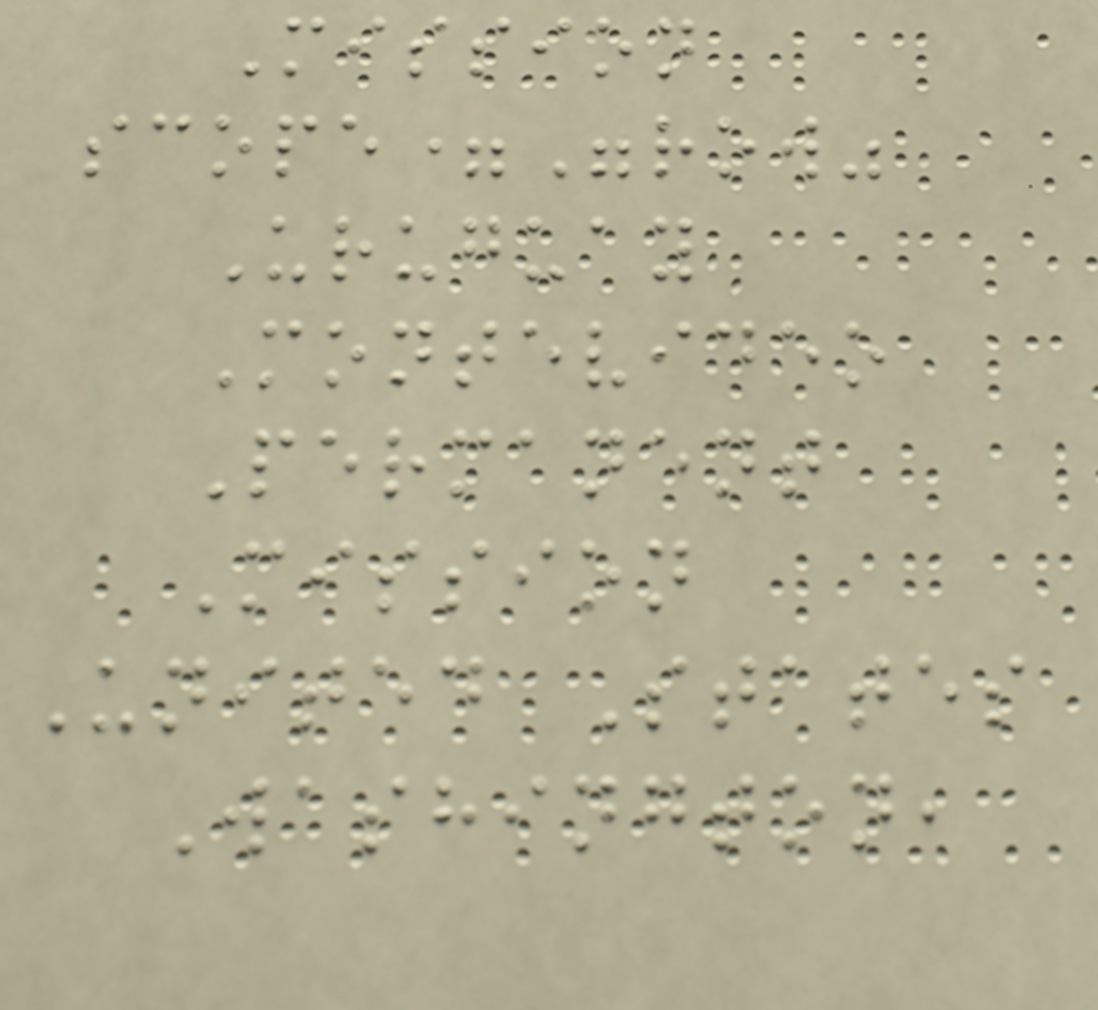Mission
scope="row"
Uruguay
Montevideo
Permanent
Mission
United States
Washington,
